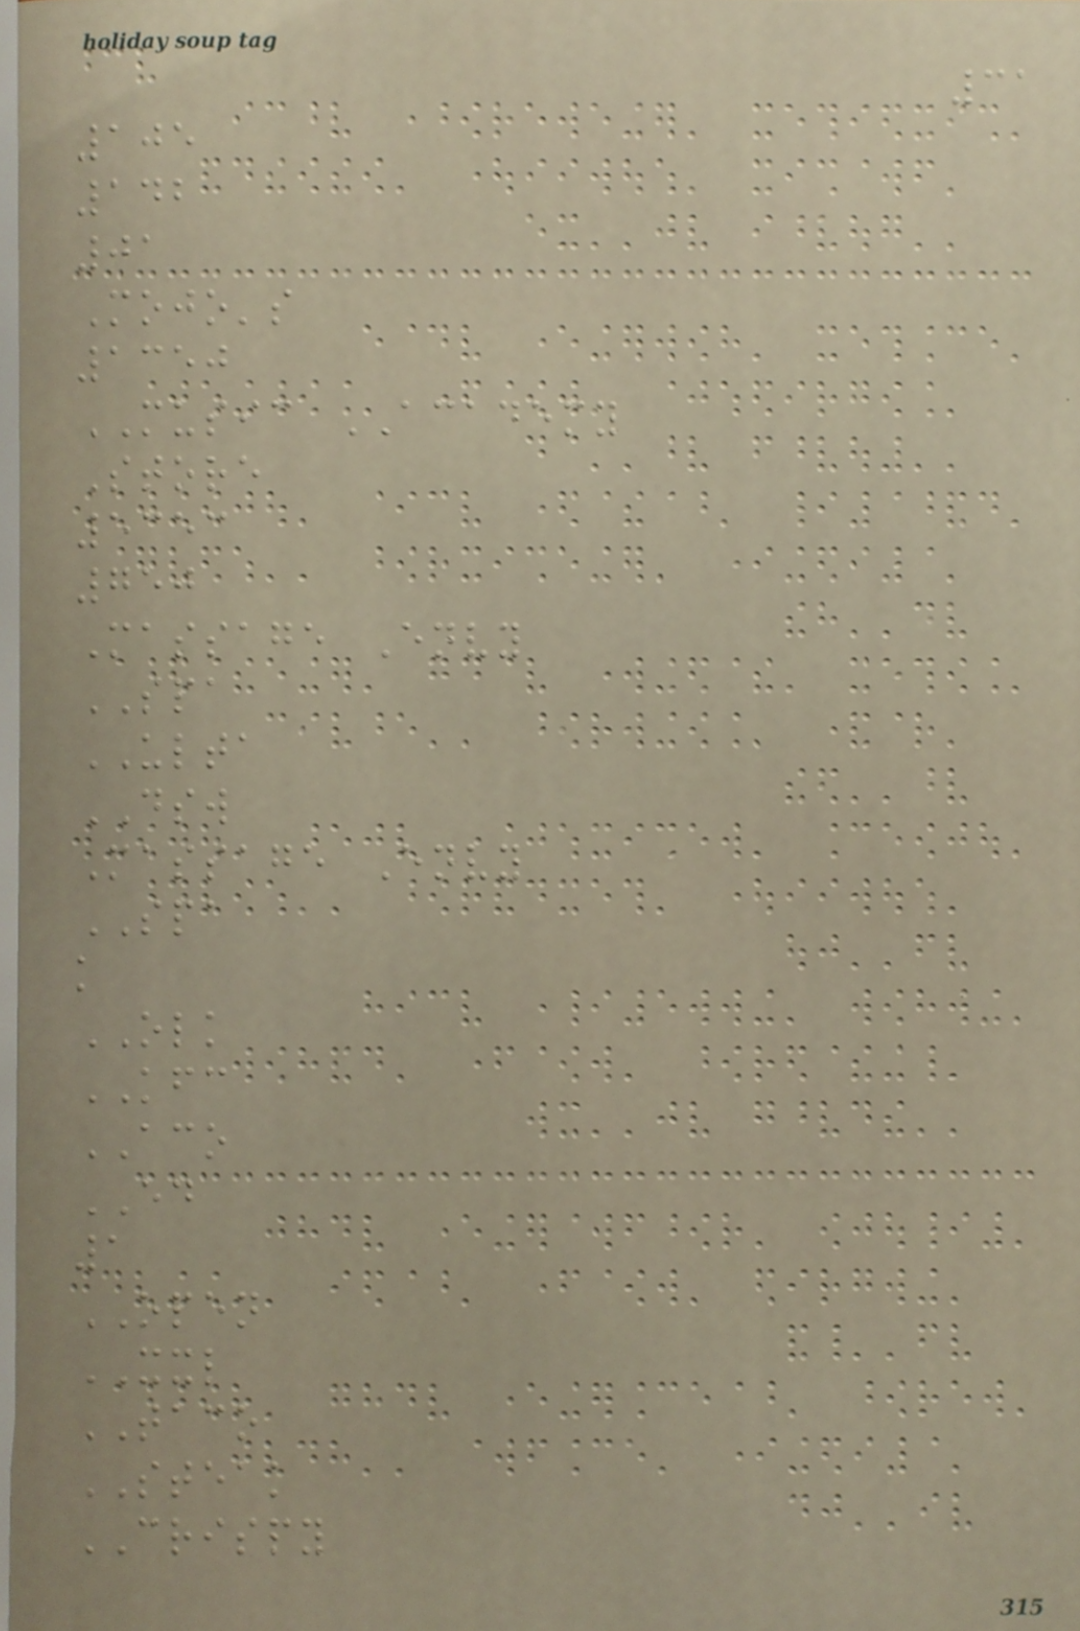31
105
142
01
Mojo's
1350
MUSIC ACADEMY
Store
5353
750
Massage Envy
SPA
ULTA
DSW
Massage Envy
SPA
k
OLK
KFC
ACO
ED
1
OPEN
XXL
TACO
STEAK
CRISPY
